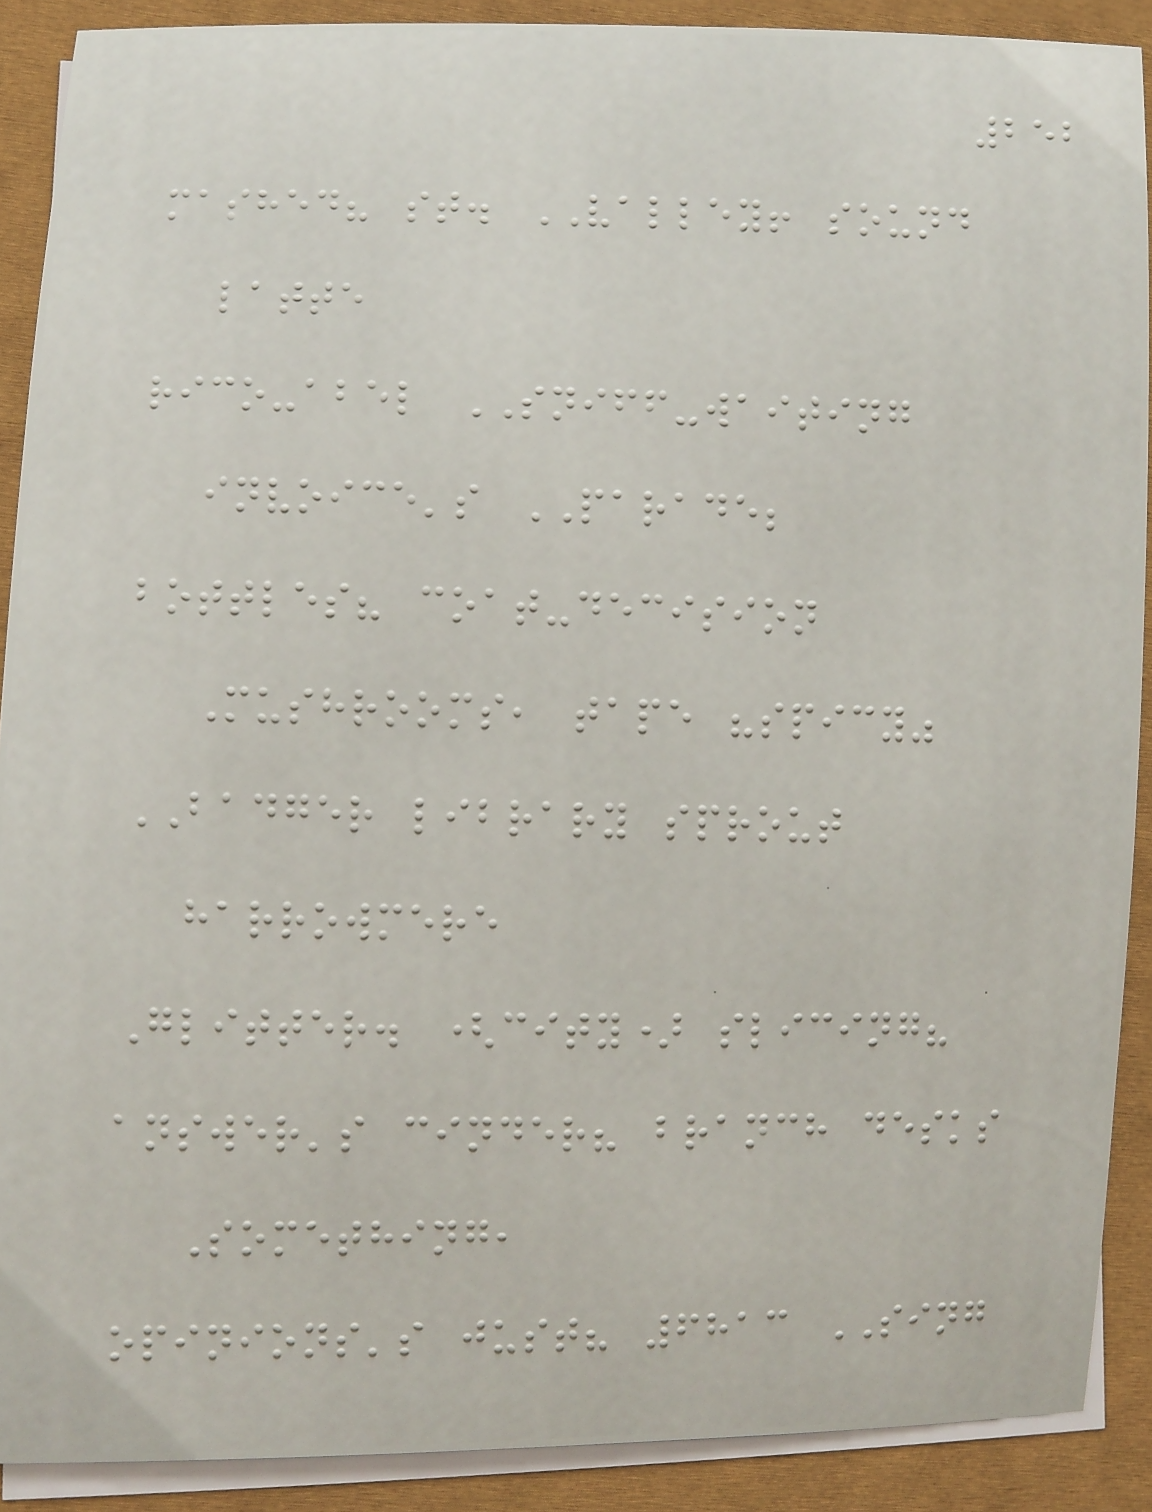252
mashed? st. VALLEY! sound
latte
rico-abel SNIFF-waiting
invoice's PARADE;
bottles? coat-decision
Mushrooms, tape "spicy"
BADGER library sprout
harrowmere
Glitter. (city) slicing?
answer's cinder? branch desks
Something,
opinions's just? 6813 SING
